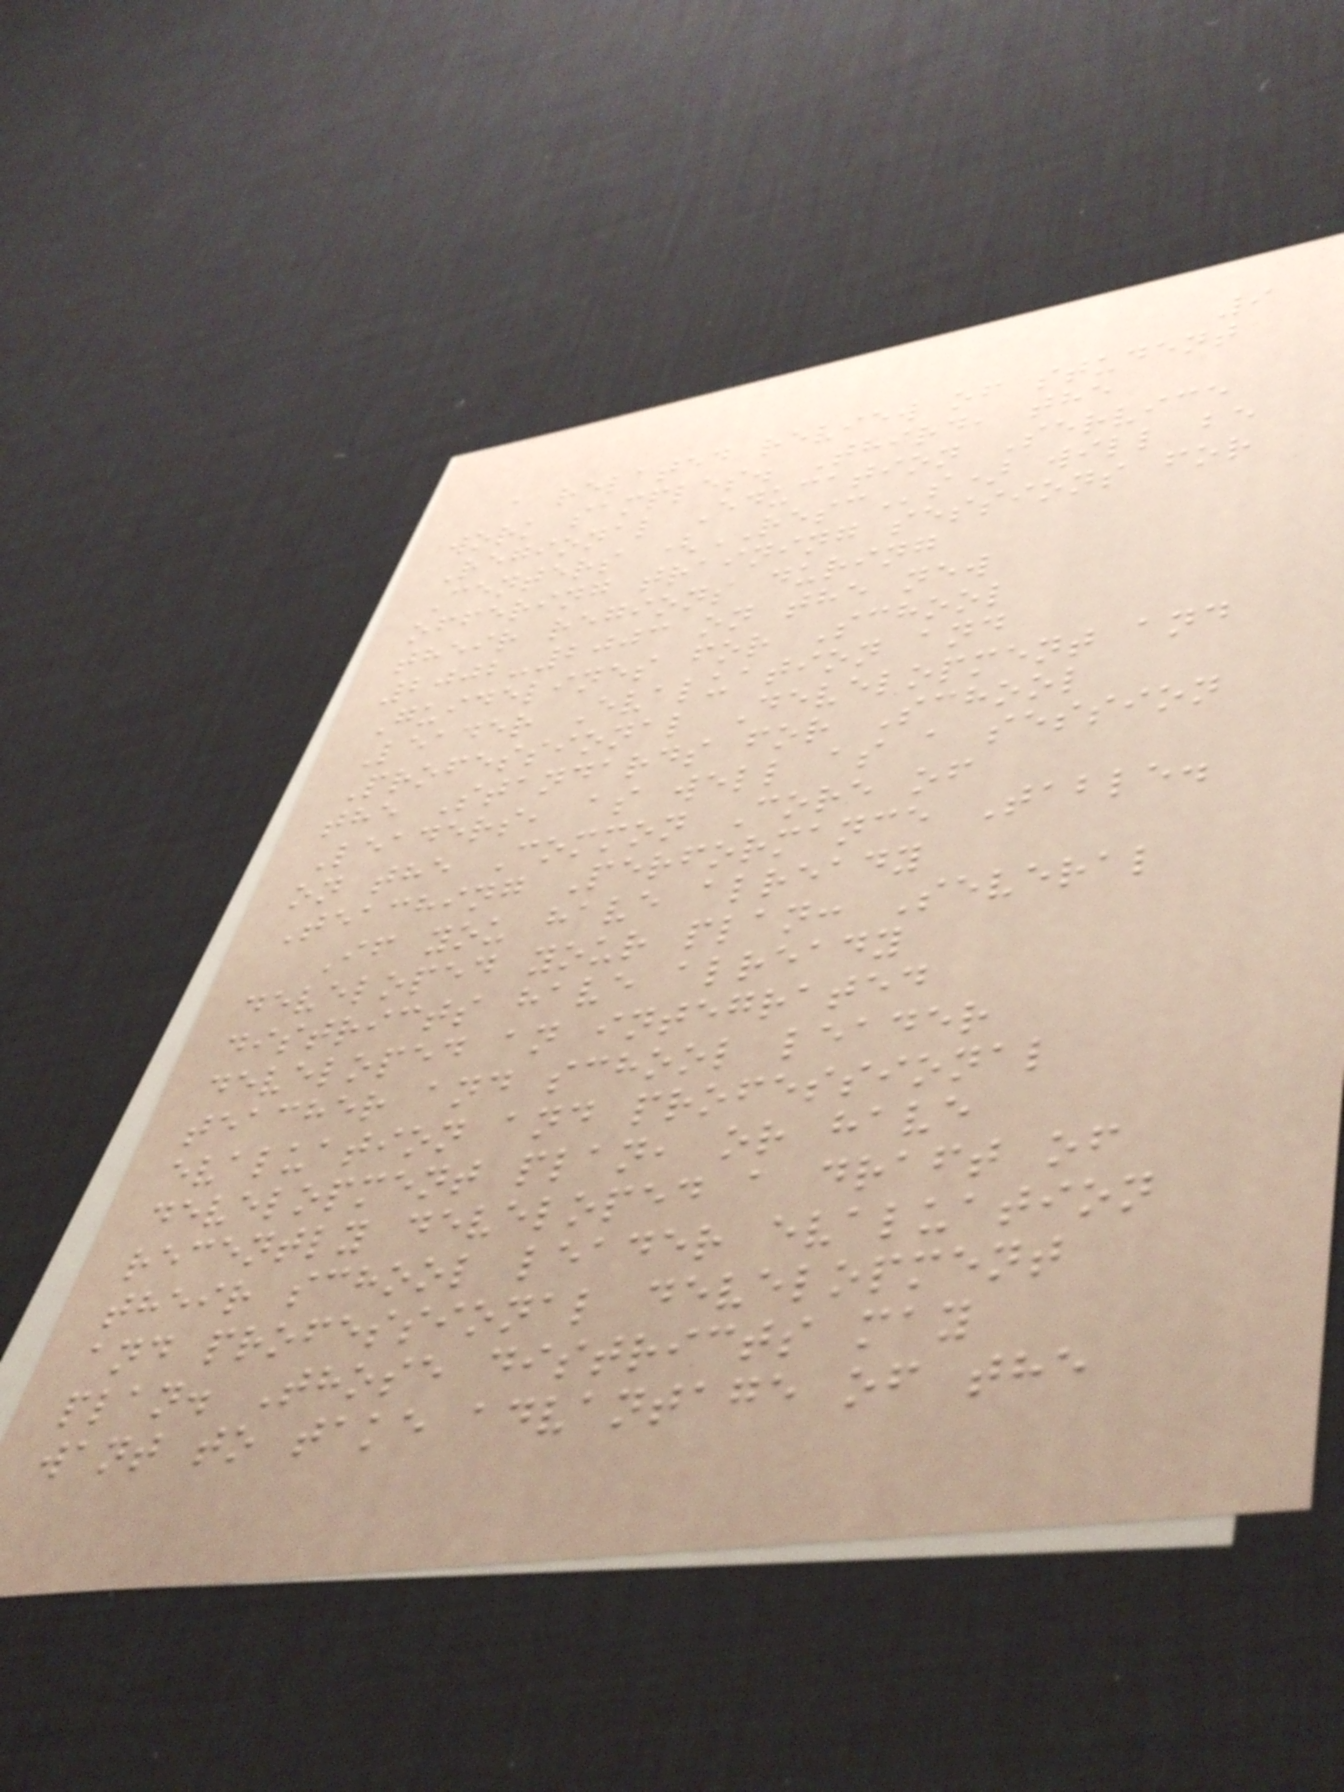9
a related review of student
work samples. Third, the
Regional Education Service
Centers (RESCs) will be
offering training sessions for
their regions during
2002-2003 on the new
Guidelines for School
Leader Evaluation and
Professional Development and
the Standards for School
Leaders, as well as a session
on the Common Core of
Teaching Performance Table.
If you have already
developed your plan: Several
districts have already
developed an integrated
teacher and school leader
evaluation and professional
development plan, or have
recently developed a draft of
their school leader evaluation
and professional development
plan. Those districts may
want to take advantage of the
